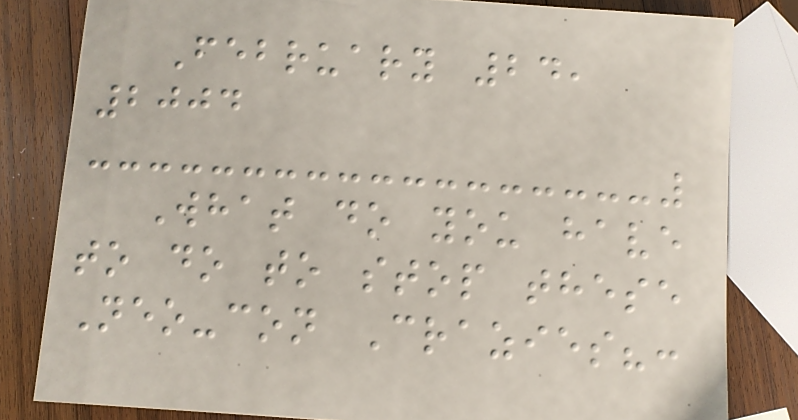February 24,
2004
What do you have
to do to stop these
Neo-con Crazies?:
